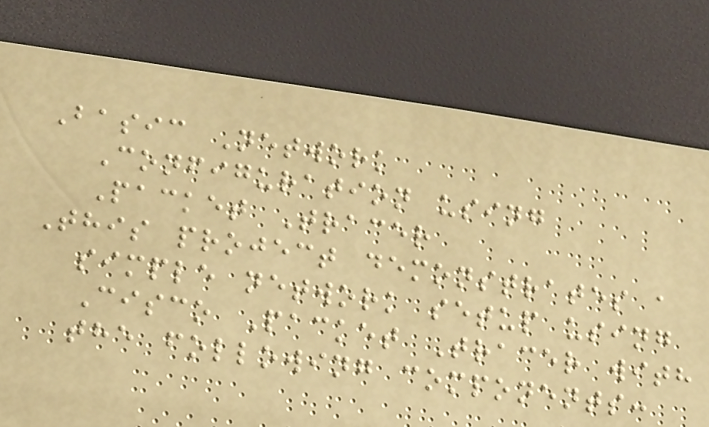Basic Network
Configuration using
Packet Tracer
This project demonstrates a
simple network setup using
Cisco Packet Tracer with
the following components:
